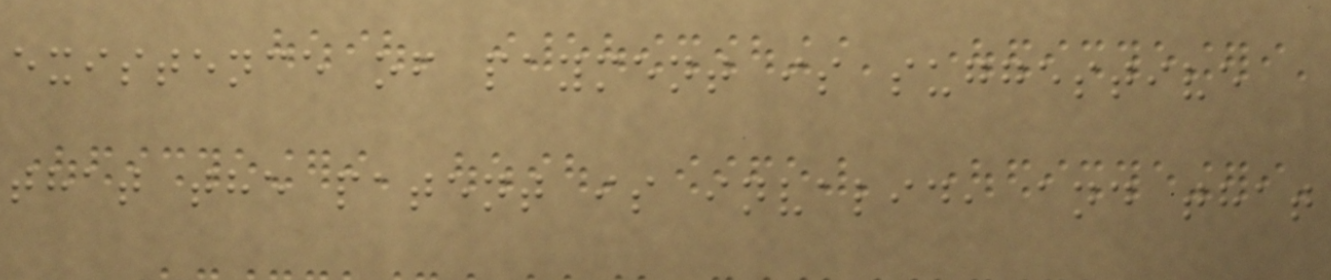existence of payment is suggestive
that the patent is invalid, and that
